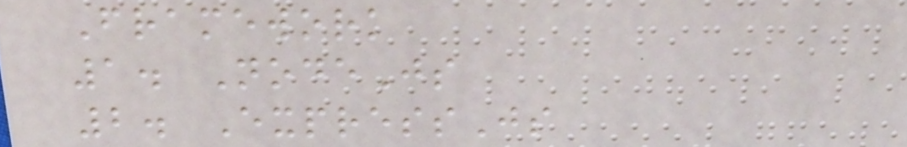Framework
1. NodeJs
2. ExpressJs
